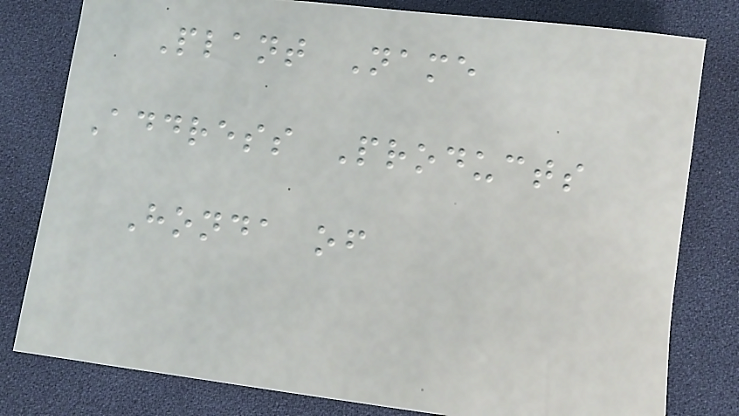Plant Name
Address Products
Honda of
